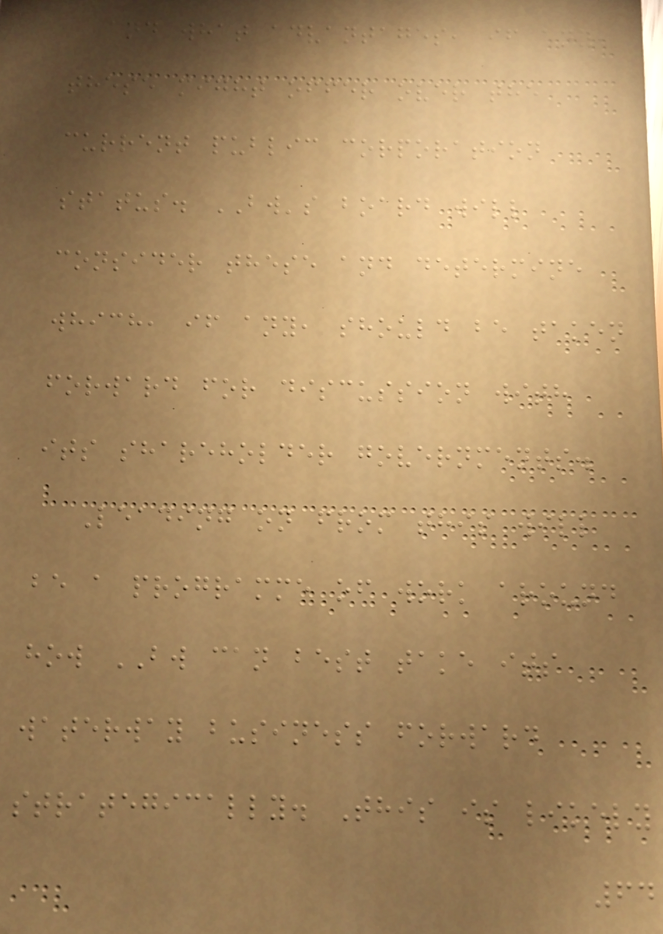and what advantages, if any,
these might offer over the
current public corporation
status. BW's board will
consider these and determine
which, if any, should be taken
forward for discussion with
its shareholder governments.
Leading on from this will
be a programme of work around
how BW can best take its
waterway business forward
strategically. This is likely
64
